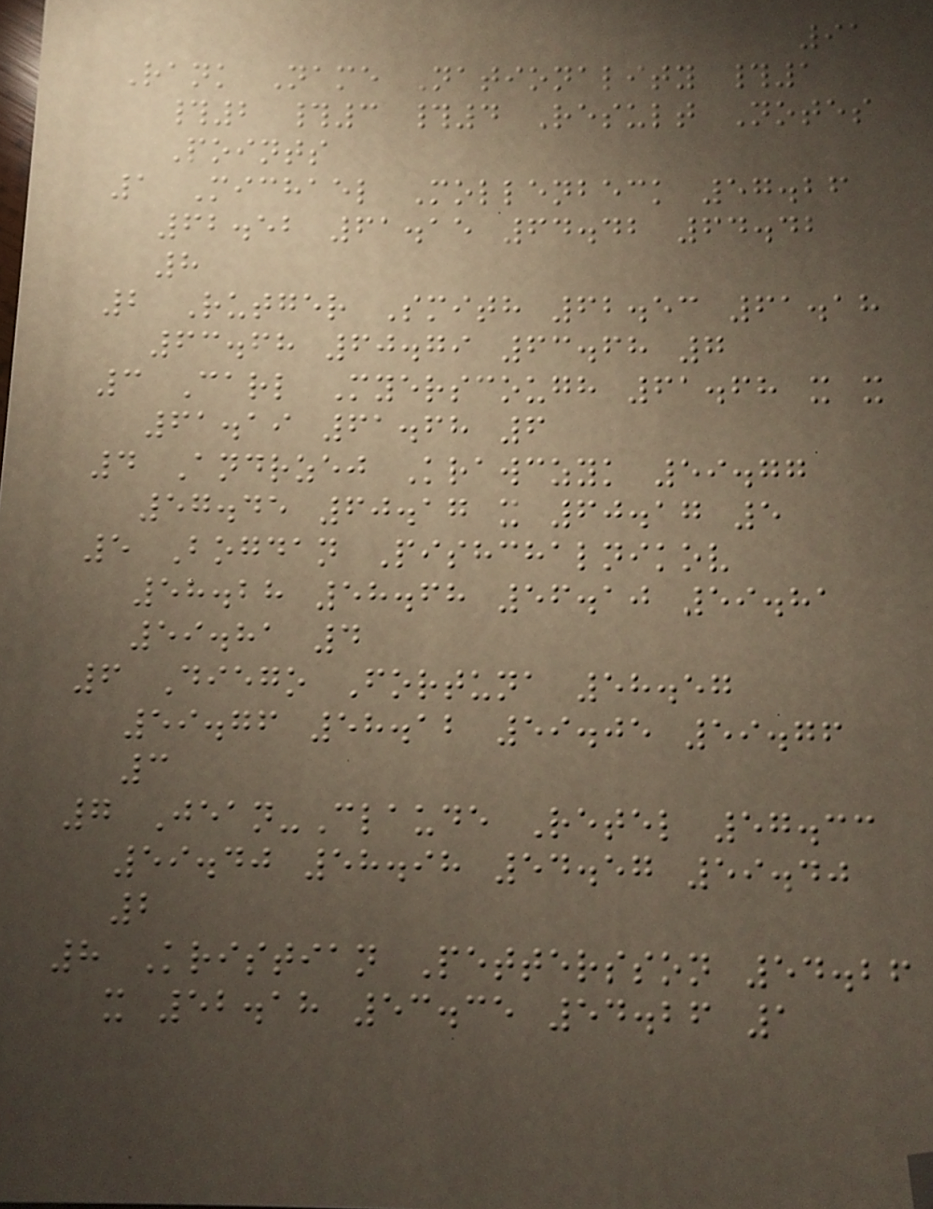91
Rank Name Nationality #1
#2 #3 #4 Result Notes
Points
1 Michael Mollenbeck 57.26
62.52 61.15 64.42 64.42
8
2 Rutger Smith 62.53 61.18
63.68 60.79 63.68 7
3 Carl Myerscough 61.68 x x
61.19 61.68 6
4 Andrzej Krawczyk 59.77
57.45 60.17 x 60.17 5
5 Bogdan Pishchalnikov
58.28 58.68 56.10 59.81
59.81 4
6 Diego Fortuna 58.57
59.76 58.12 59.05 59.76
3
7 Jean-Claude Retel 57.33
59.40 58.98 54.57 59.40
2
8 Kristian Pettersson 54.26
x 52.18 53.35 54.26 1
